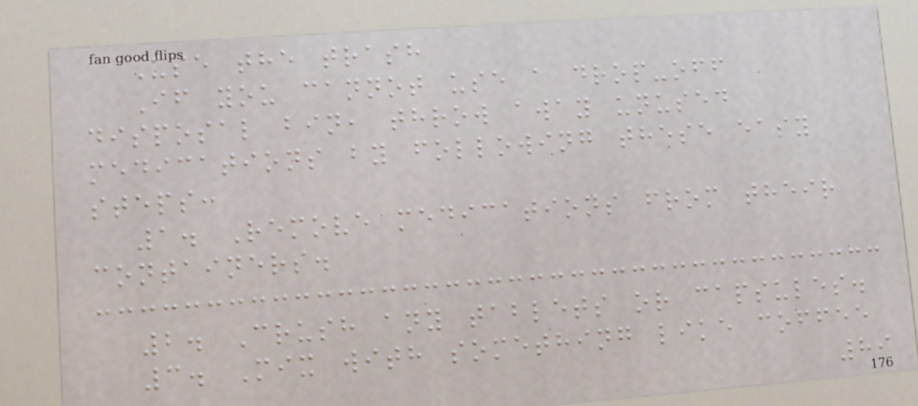Use the trash
If you cannot use a drop-off
disposal bin, throw away unused
medications by following these easy
steps:
1. Remove medications from their
containers.
2. Crush any tablets or capsules.
3. Mix with something like coffee
89
